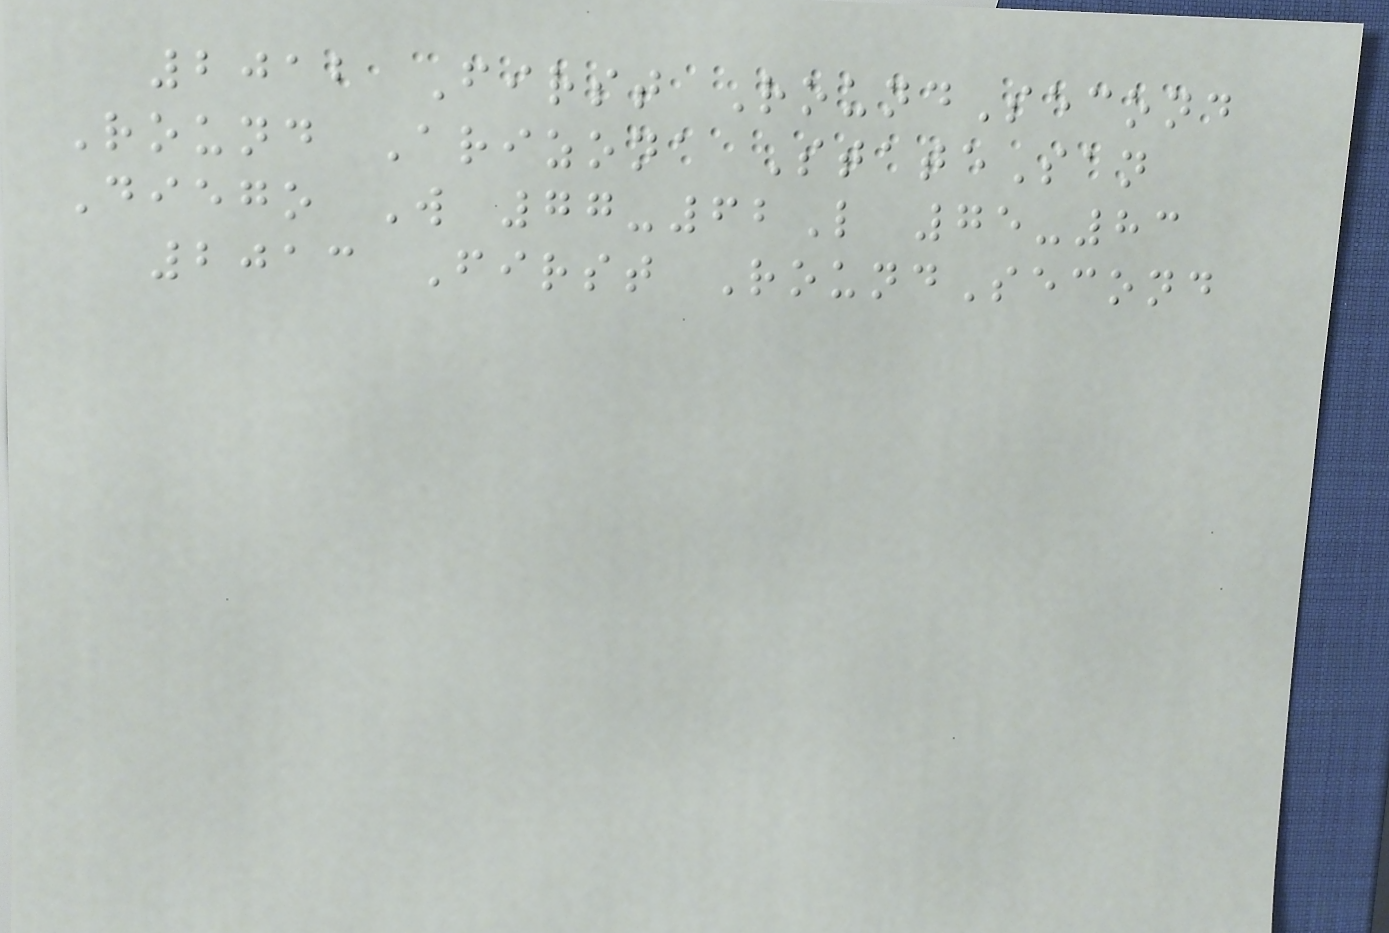2012 First RoundSecond
Round Arizona StateSan
Diego W 77-62L 75-83
2013 First RoundSecond
